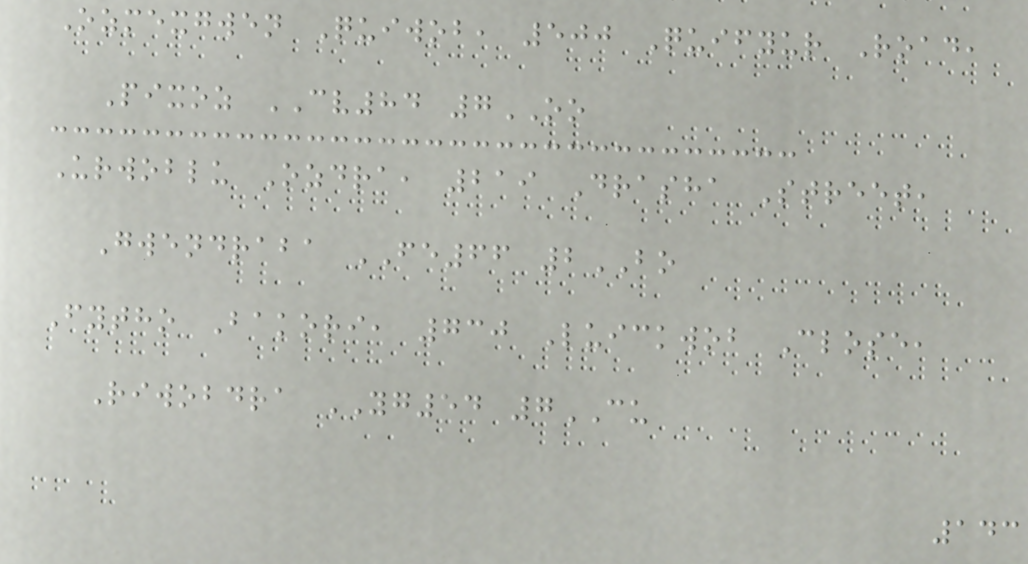Ozmexgwen Quiwob, 500 Quifyur Road,
Pixoz CV84 7OO
Urwoblu Ozdra, 219 Drasha Street,
Gwendraba FE66 2BO
Fytho Bakori, 730 Luickwob Close,
Riwobdra YG54 7CU
143
